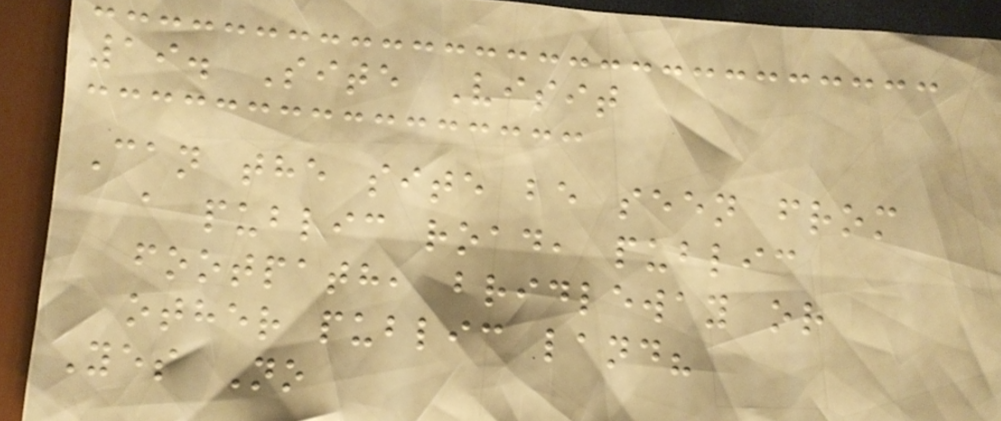19. Site Visit
Can the site be seen from
a public road, public
footpath, bridleway or
other public land?
Yes No
